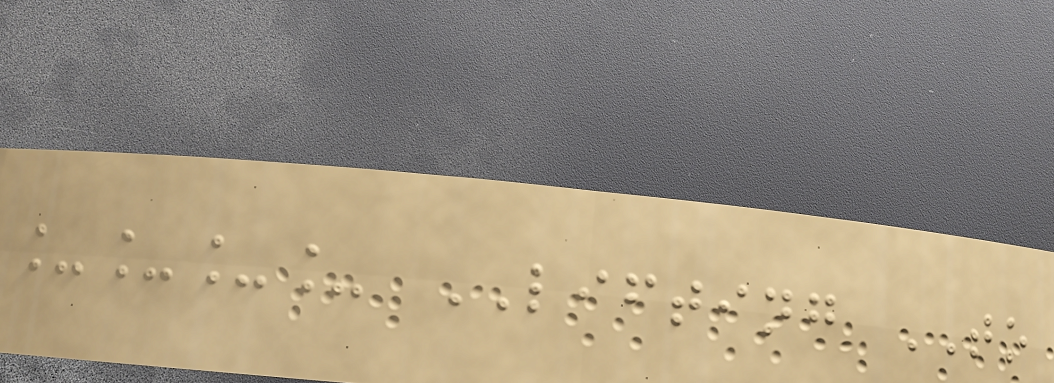____ LIFTING TO
